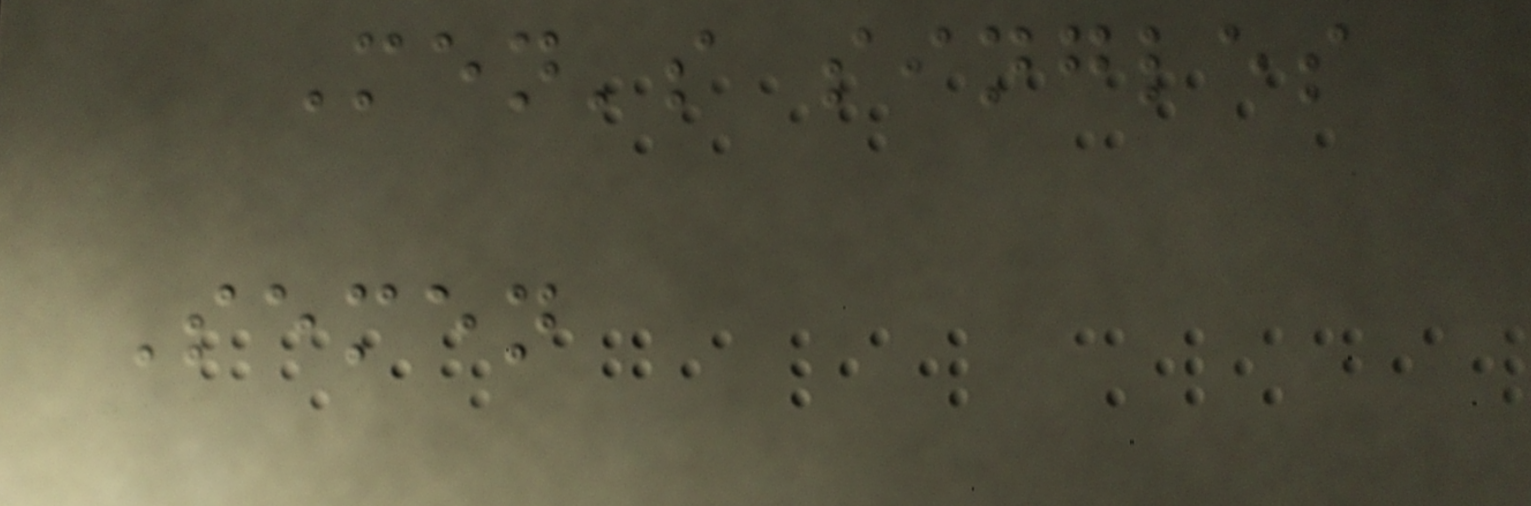Men's singles
Semen
